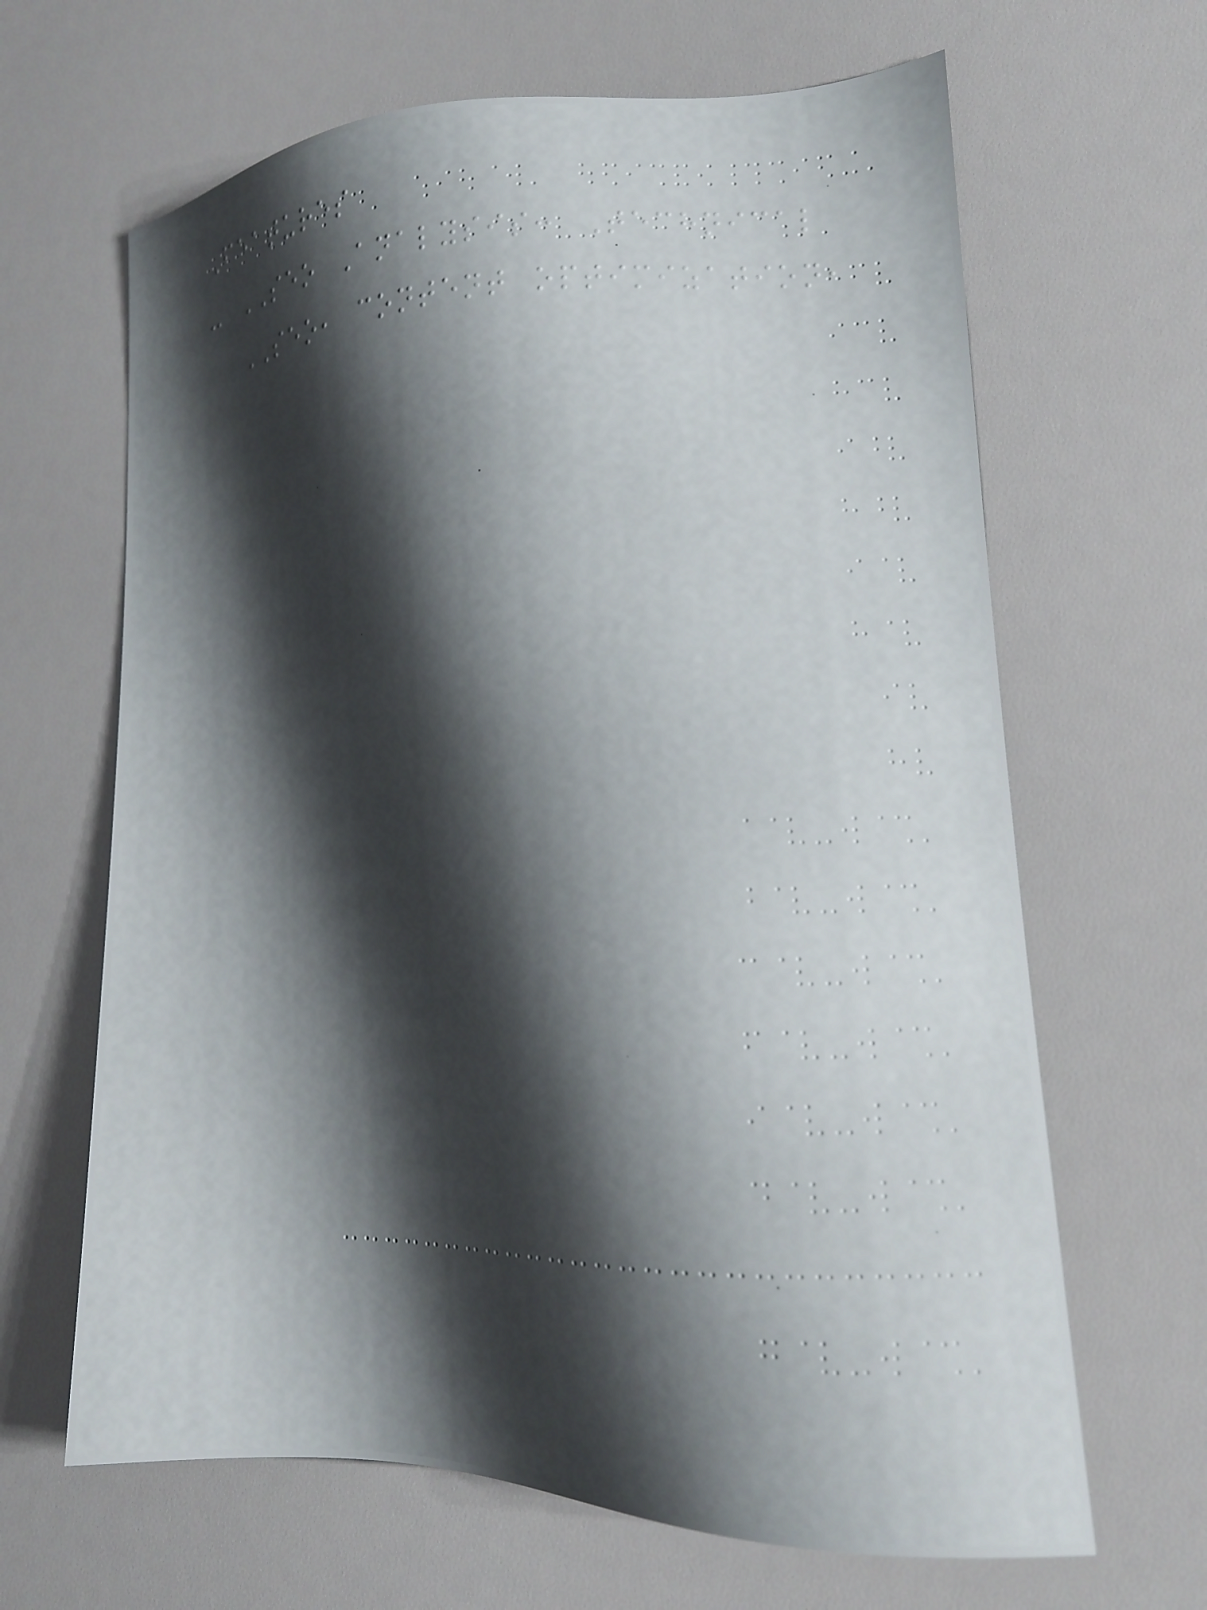Features
- SEO Analysis: Technical
SEO, content optimization,
